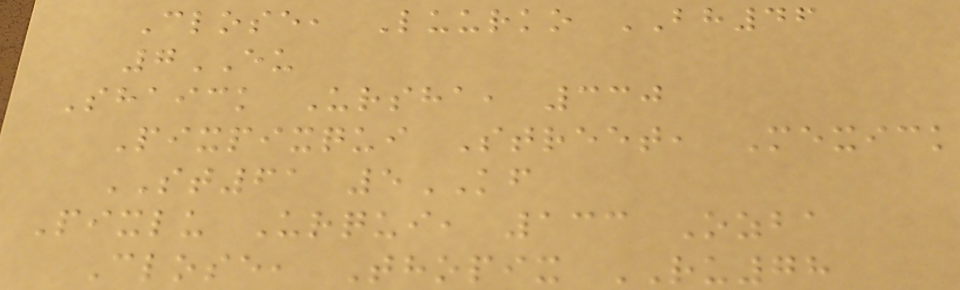Close, Luurko BH46
7EU
Shaick Ursha, 330
Pixpixqui Street, Mexick
ST61 5KF
Pixlu Urqui, 133 Ozba
Close, Thopix RU78
